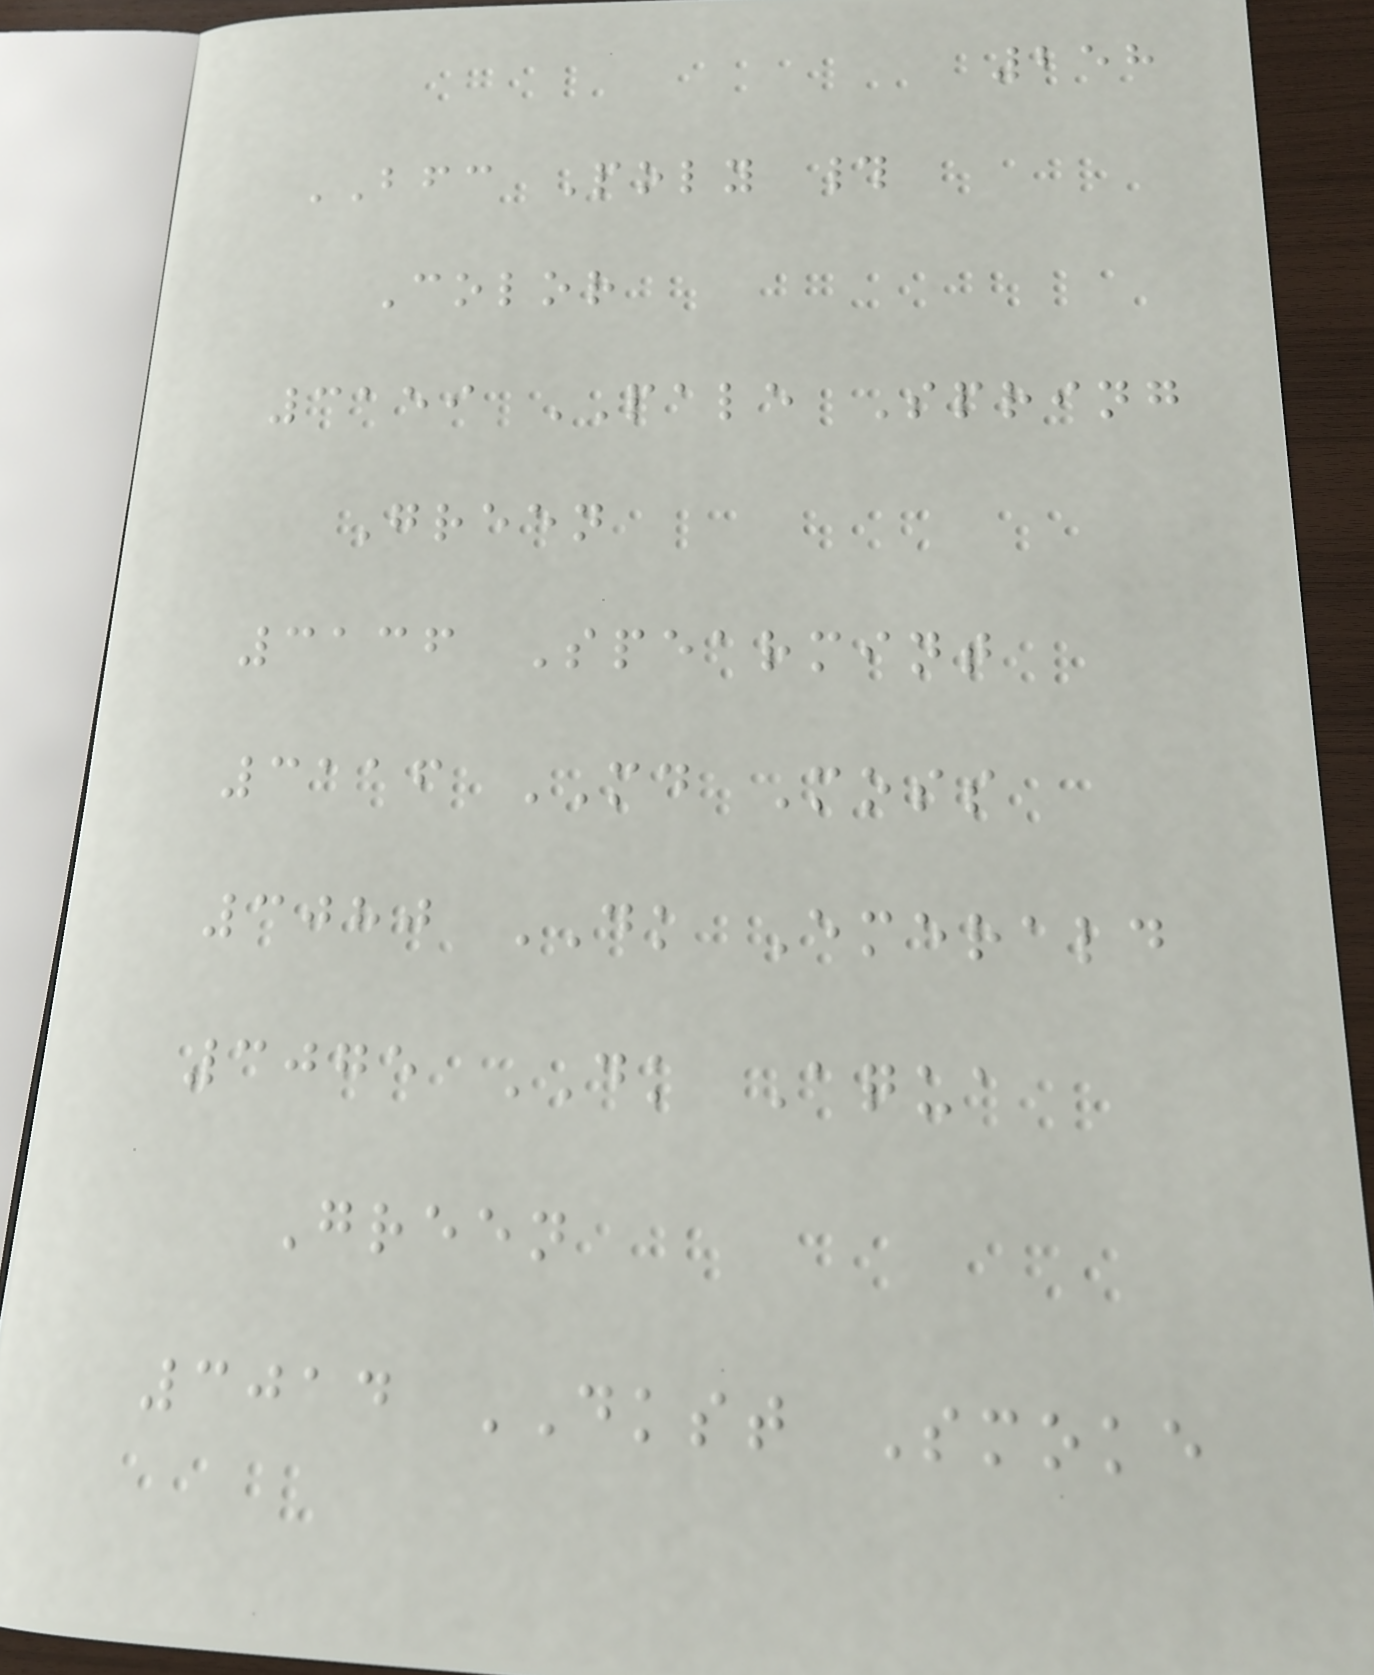258
BFC Poly #
Color
3159 PALE Spring
Green
3136 Spearmint
3116 MD Moss
3080 DK Emerald
3075 DK Aqua
Green
3014 DKST Smoke
